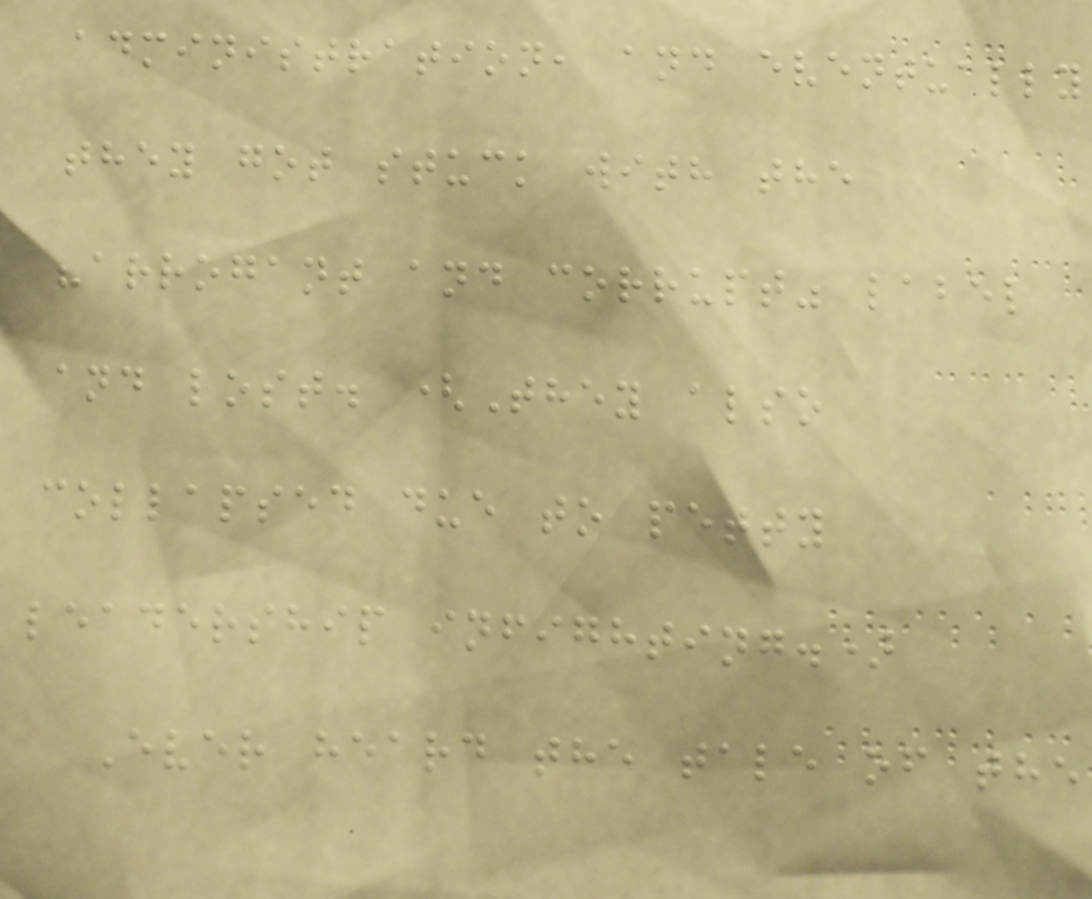administration, and eventually
they got stuck with the
"arrogant and corrupt" label
and lost. (They also
collapsed due to petty
leadership infighting.)
Ever heard the tale of the
